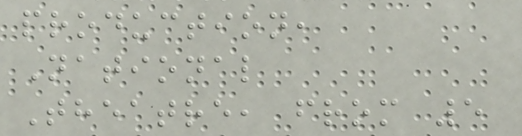production,
National
Theatre, from 5
